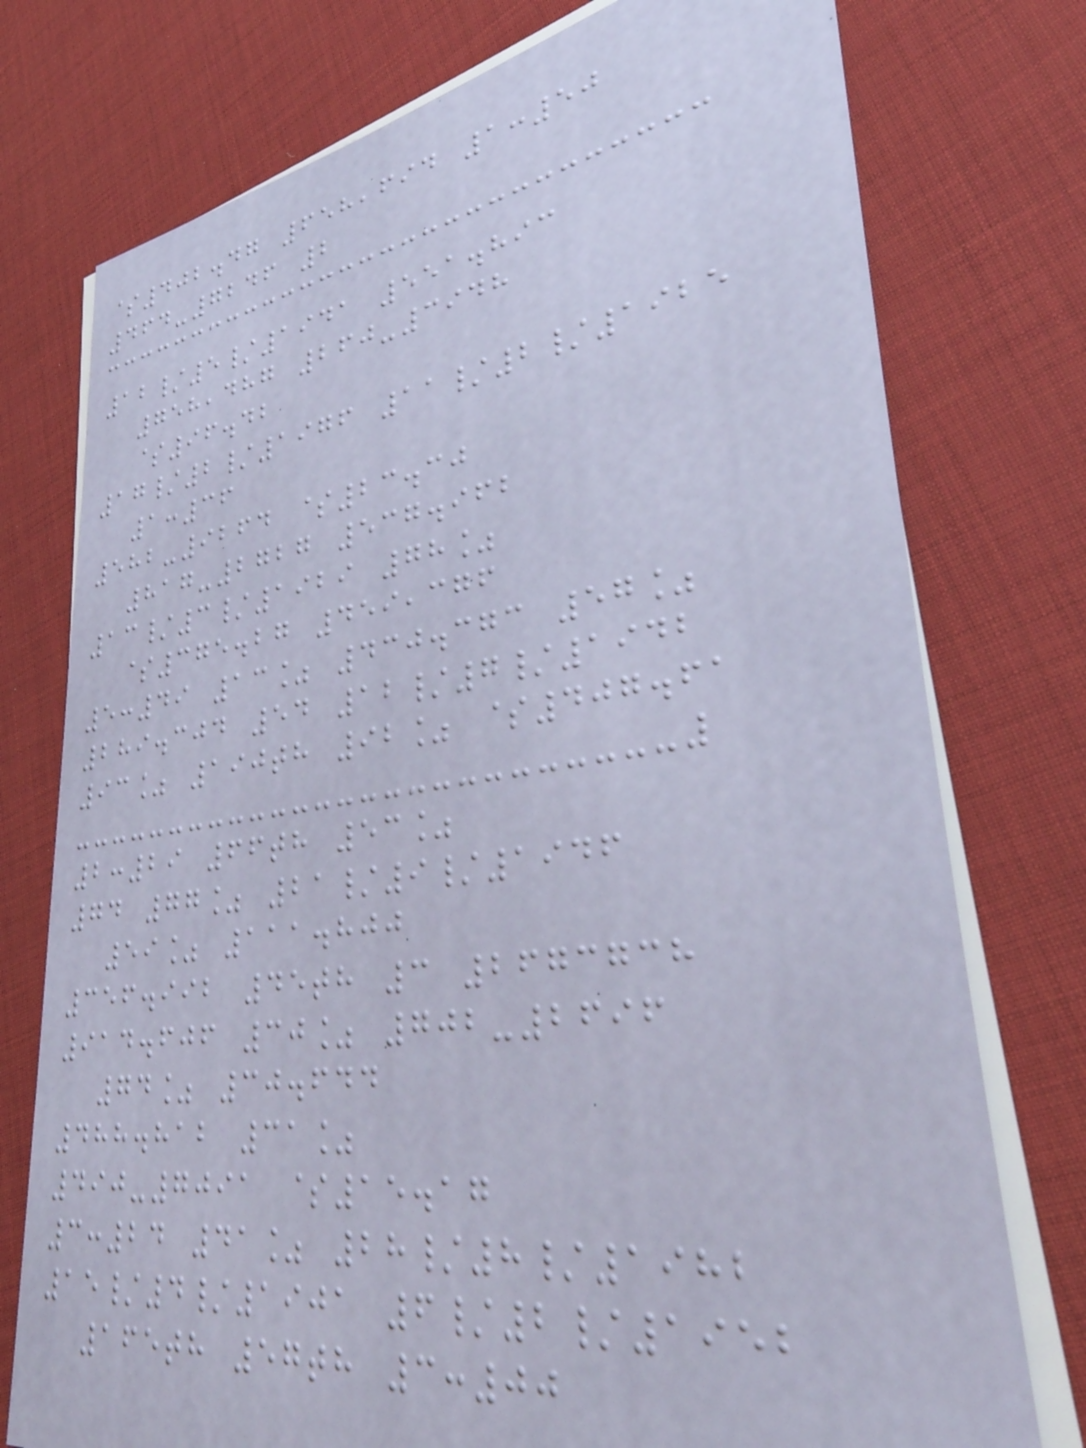$402.47 658,694 1:50
464-7246 2
12/5/1941 551.893
758,487 260-3948
$96.42
17/2/1976 11/2/1925
1:36
582-9264 $23.30
817-2727 537.962
13/3/1929 78%
$375.27 459,376
5:49 13% 430.373 57%
289.304 54 12/7/1942
93% 190th 92% $407.61
2:29 66th 53%
74 77% 21/9/1946
59% 111.800
356.992 45th 3 2673738
914.606 30% 702-2696
74% 30.644
488.812 31%
490-7091 $15.17
3:24 41% 28/8/1982
15/4/1901 6/2/1952
165th 57th 3:00
